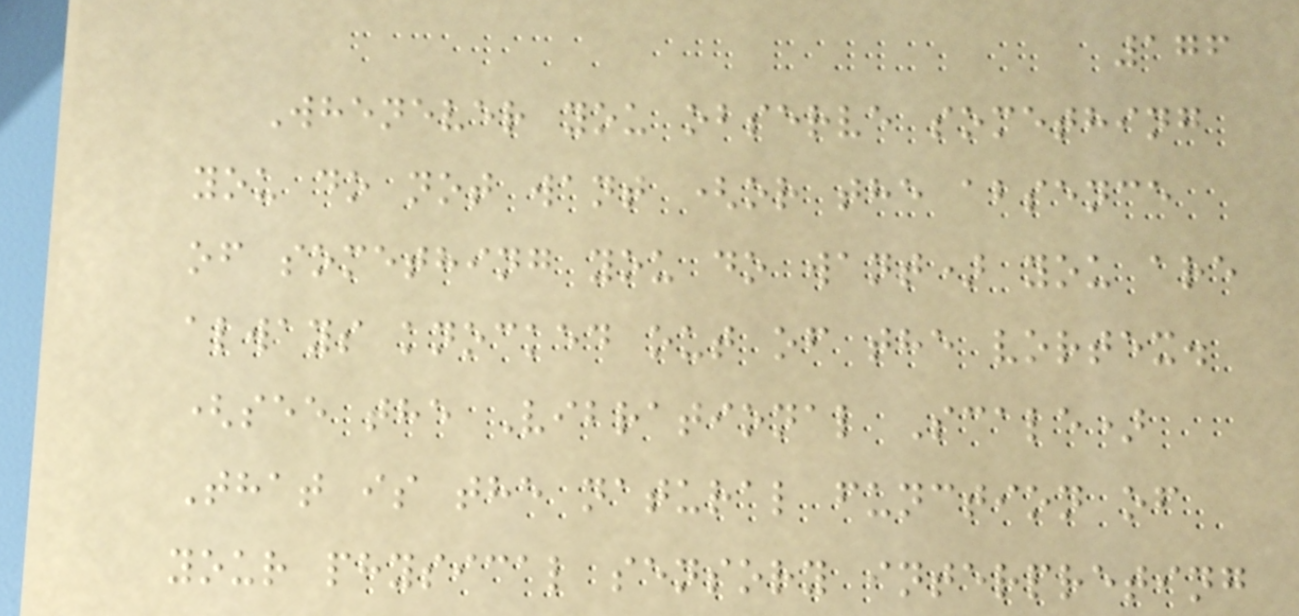176
Whenever you observe something
you do not want (or the absence
of something you do want) you are
always knocked out of the vortex.
(see the Vibrational Scale)
That is the natural function of
your physical sensory interpreting
